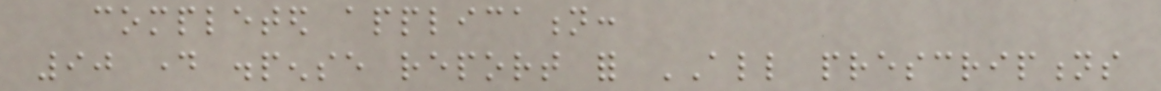completed application:
90 day dispense report for ALL prescriptions
